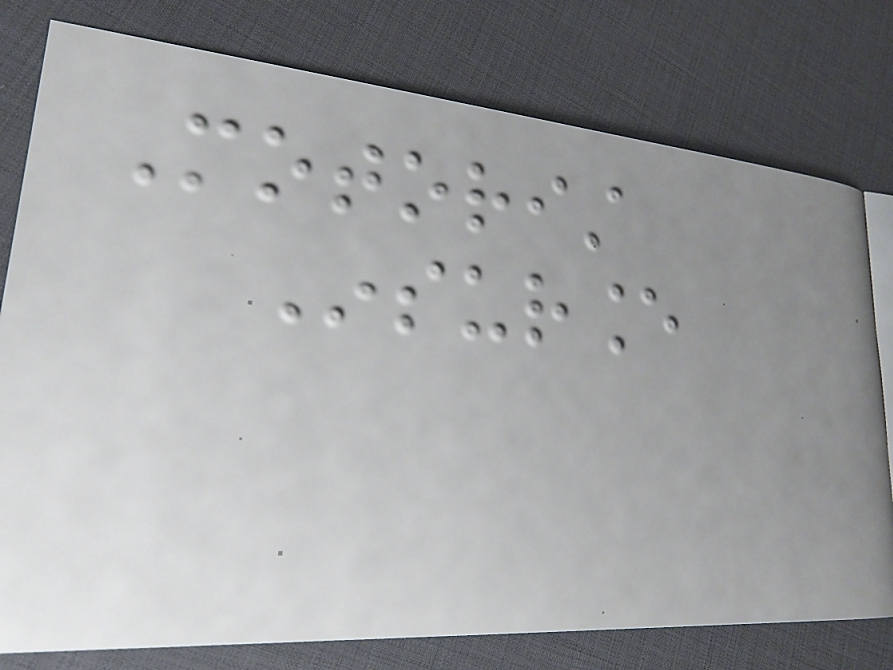Motorist
Insurance
